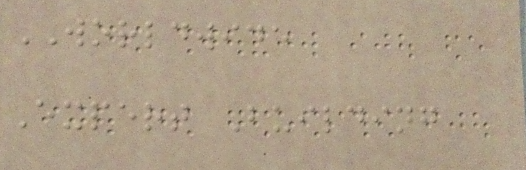WORLDWIDE
Expert Building
